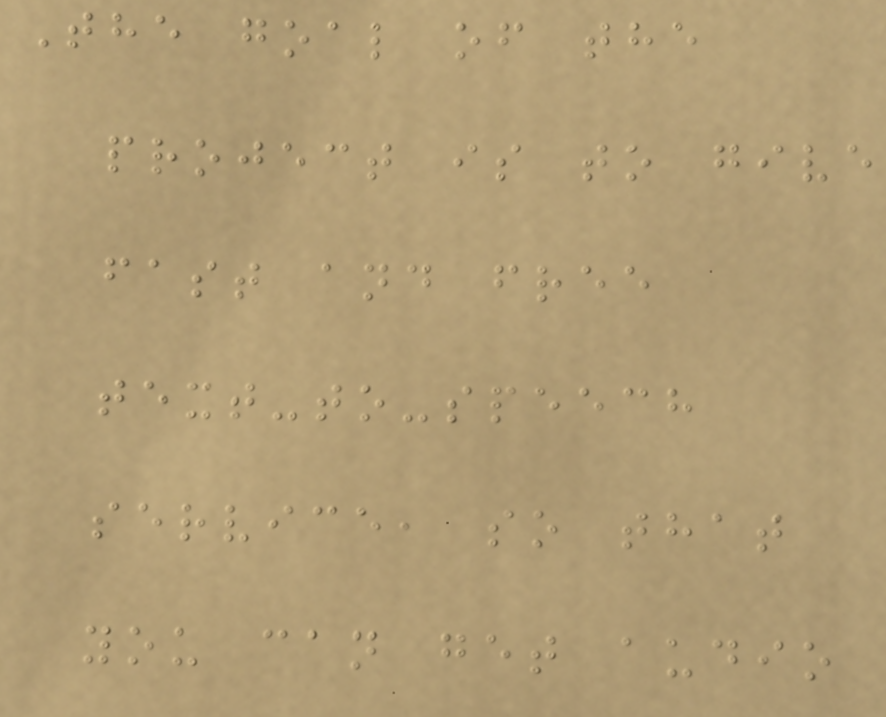The goal of the
project is to give
fast and free
text-to-speech
service, so that
you can get audio
